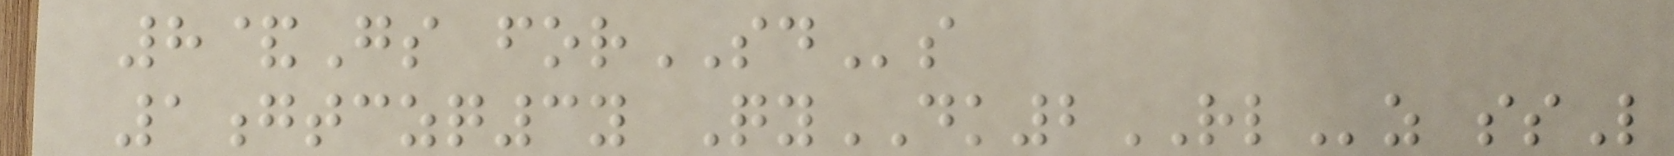8&Gs forSDs
1gtczq3y QyDK2RLz ssL
